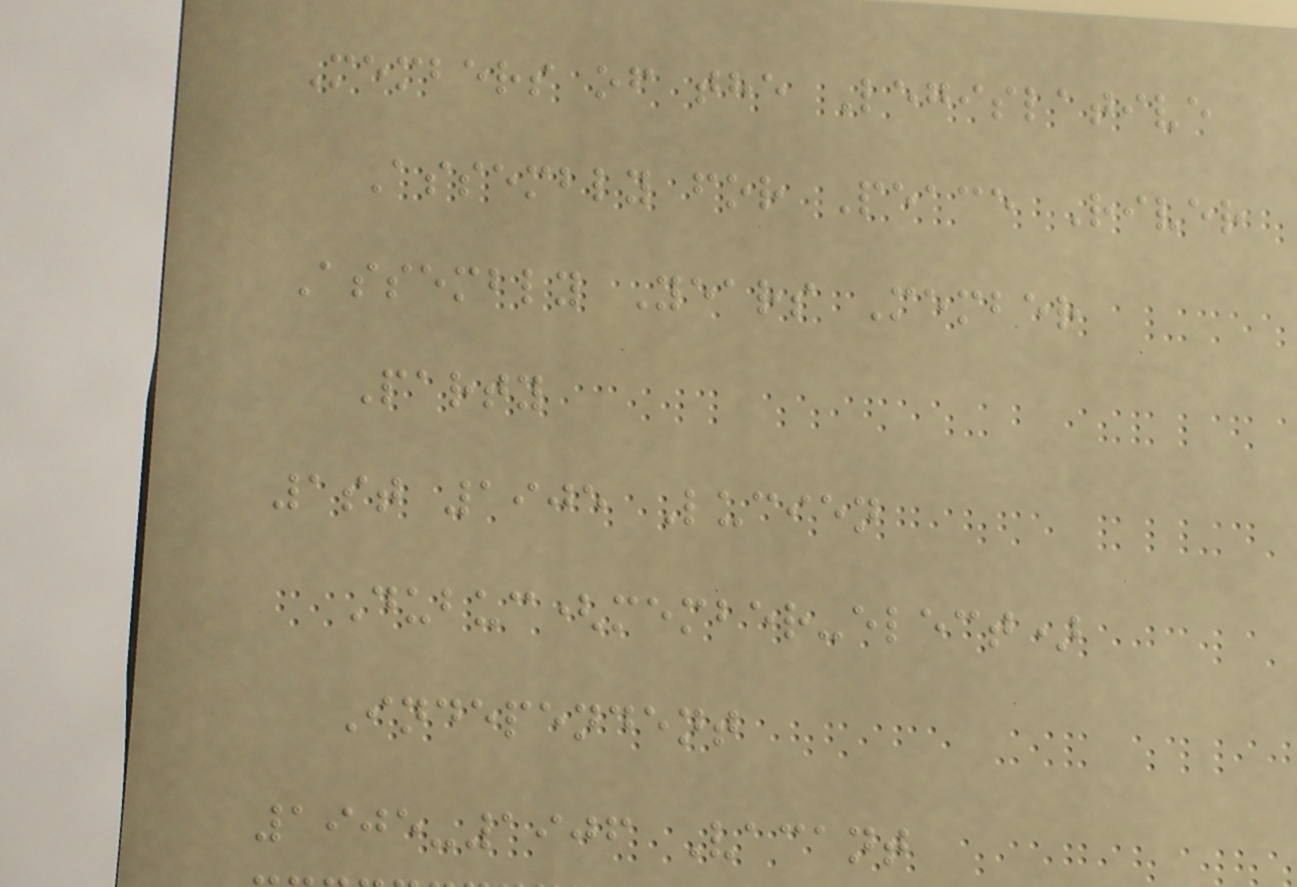Members of the Legislative
Assembly for Peace River
Assembly Years Member
Party
1st 1905 Lucien
Dubuc(member-elect)
Independent
1905-1906 Vacant
